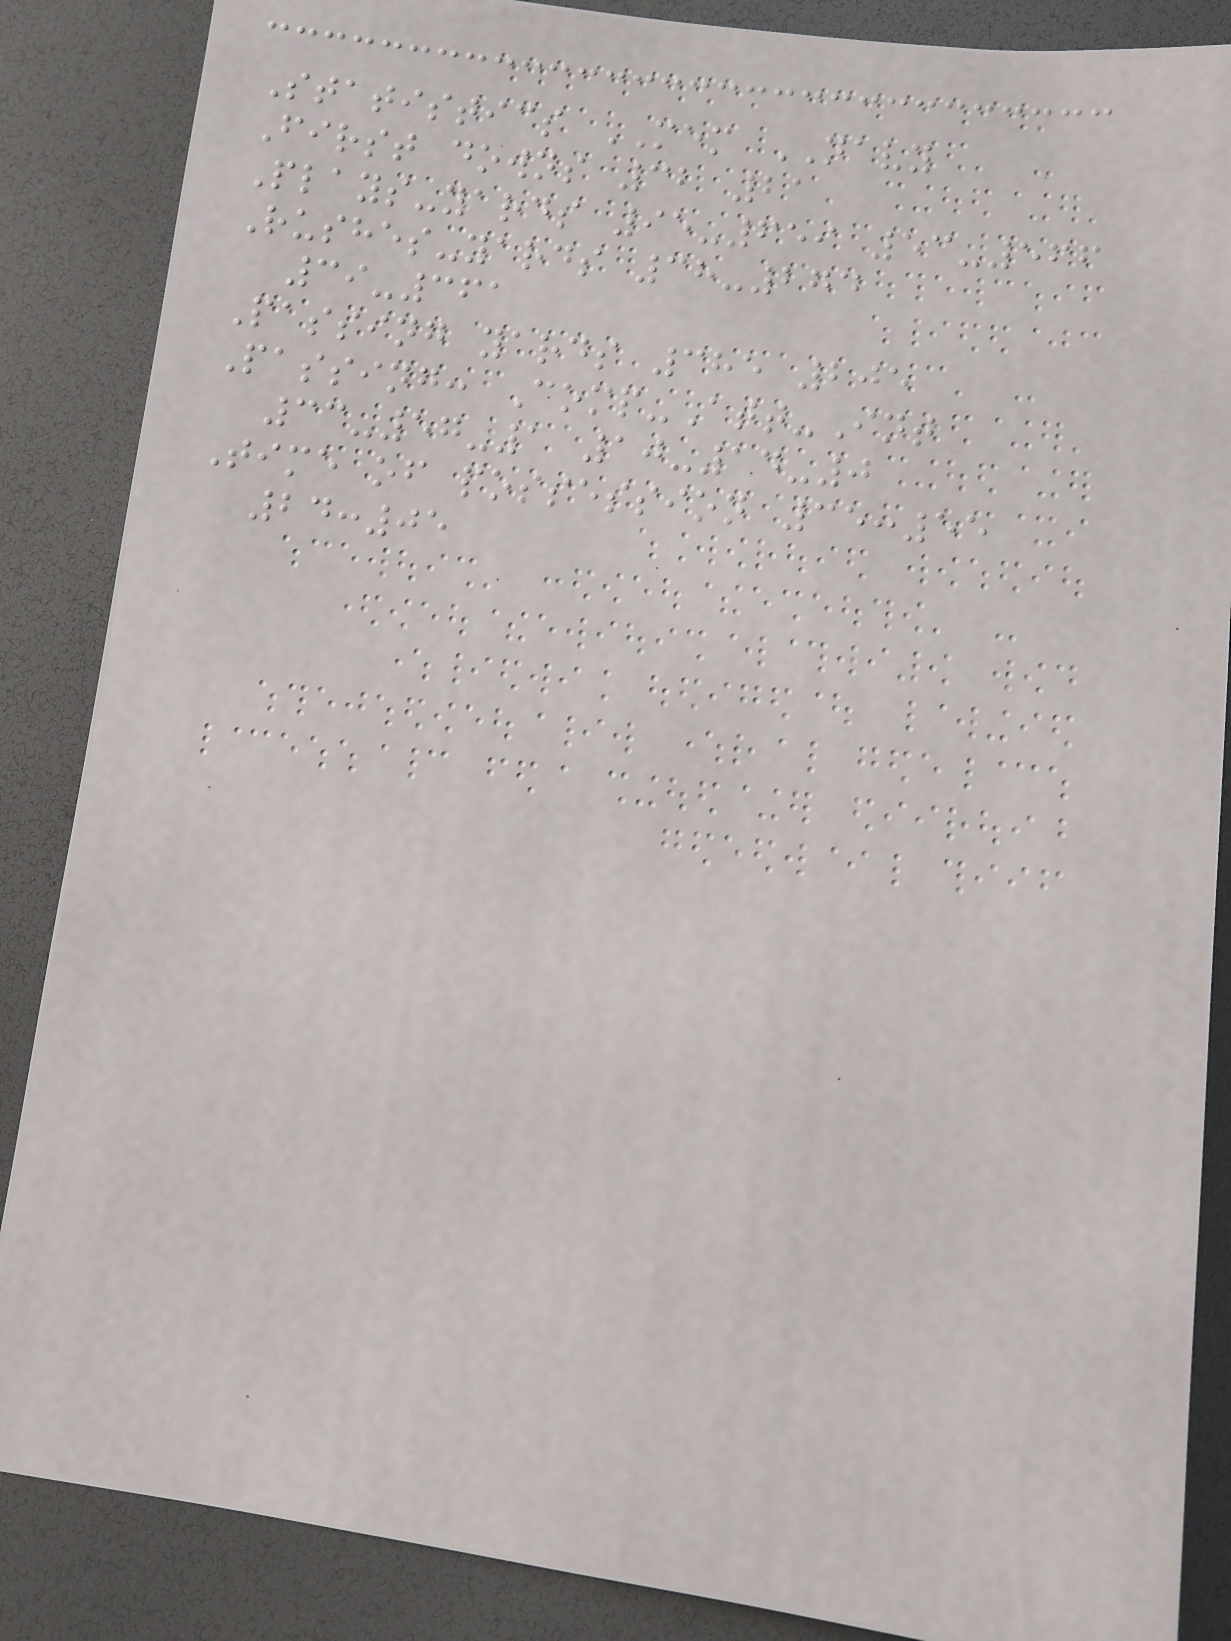Statistics MEM NAVY
First downs 32 21
Plays-yards 95-659 53-566
Rushes-yards 38-274
39-361
Passing yards 385 205
Passing: Comp-Att-Int
33-57-1 10-14-0
Time of possession 35:55
24:05
